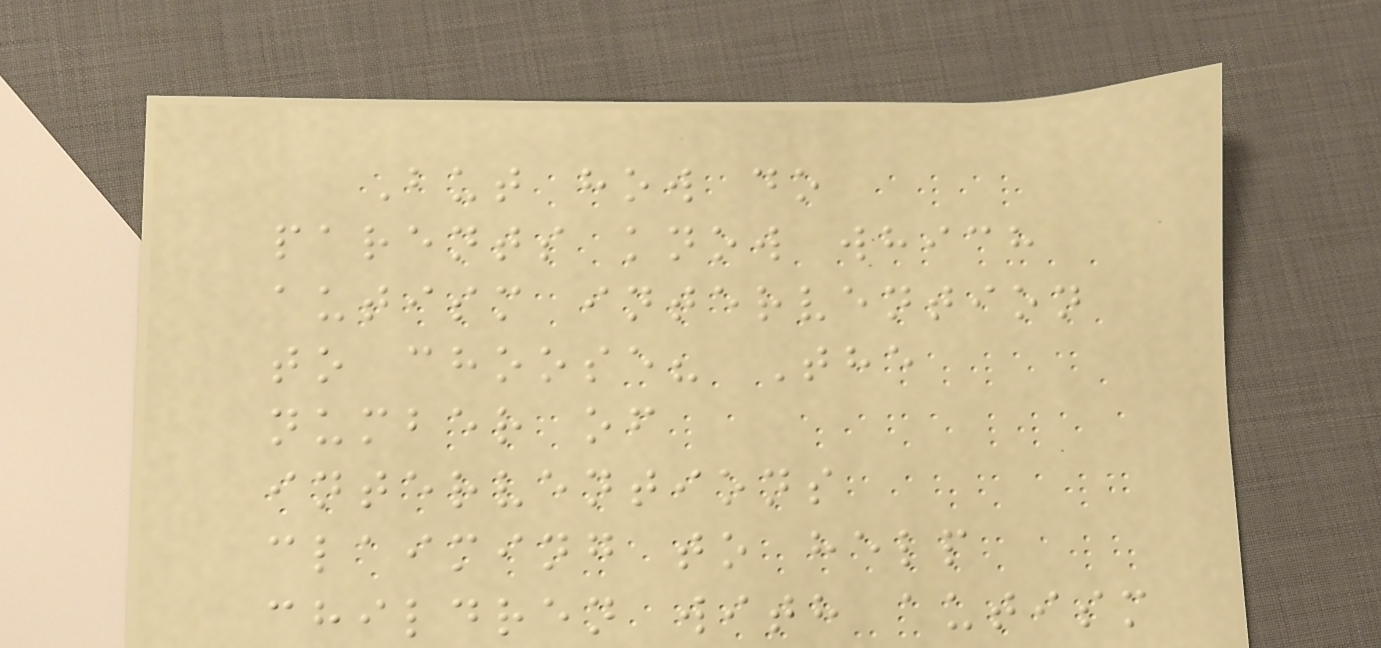But how do
parents know which
autism intervention
to choose? The
number of
interventions
claiming to help
children with autism
